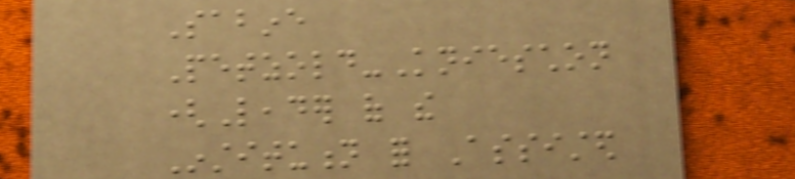Sabine
Petzold-Knieschon
(Leader of the
Institution for Assisted
